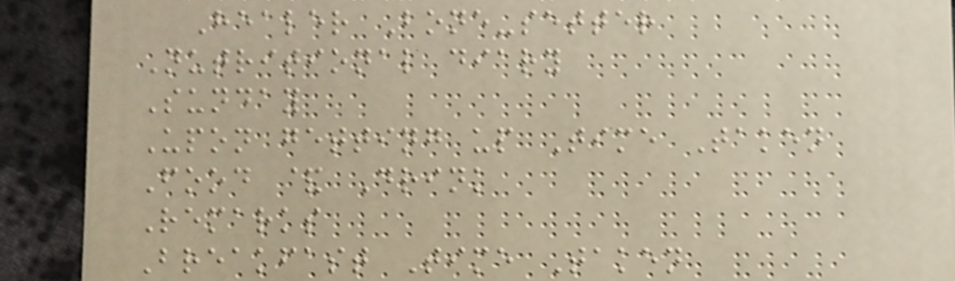Healer Bone-setter
Nutritional diary
Sunday
Upon getting up Time Taken
Food & Drink
Remarks
Breakfast Time Taken
